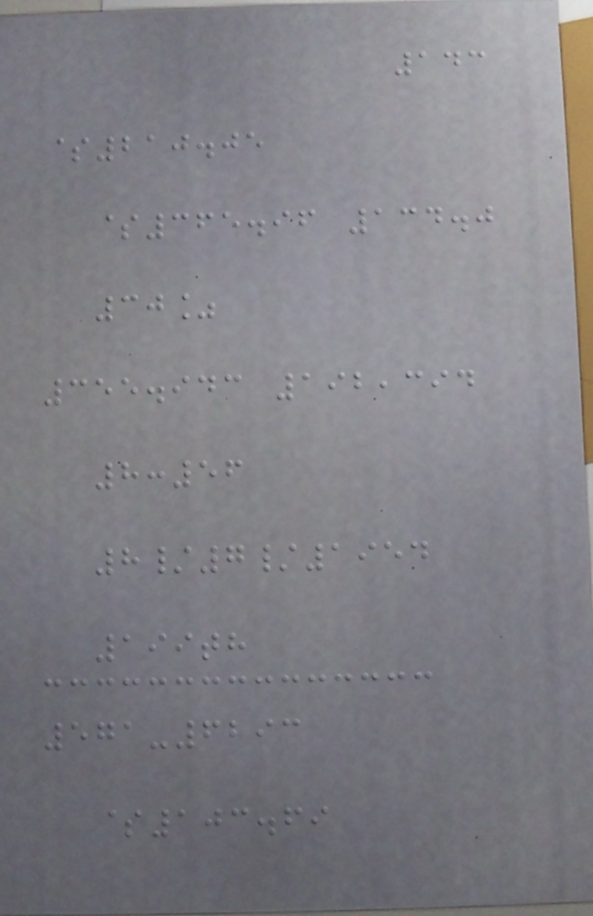143
$210.05
$365.96 134.0
30%
355.943 192,394
8:56
8/7/1954
199th
571-6293
$103.69
